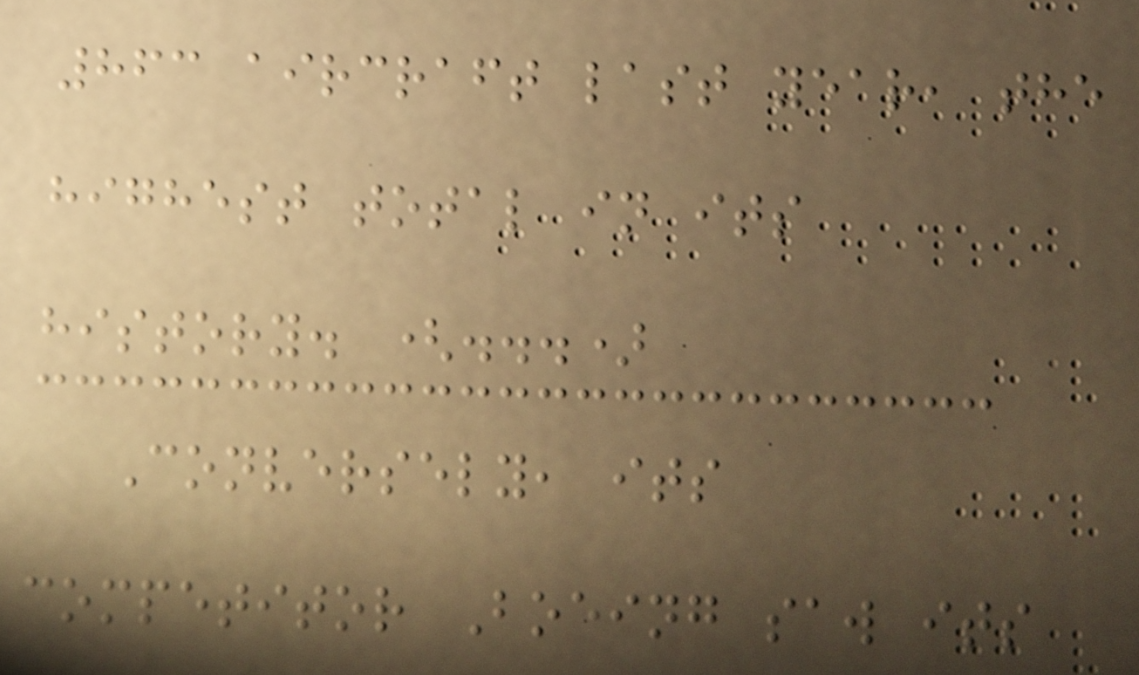863 aircraft last year, the
highest total in its
history. (...)
Conversely, its
competitor Boeing saw its
